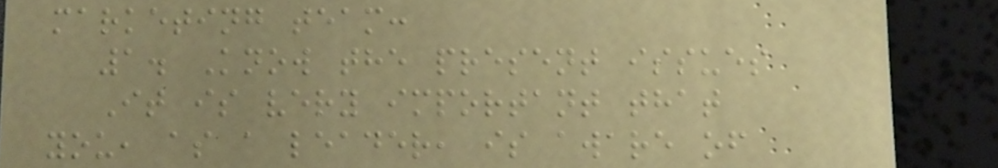marketing team:
1. Know the present issues
It is very important that
you, as a leader, is aware of
